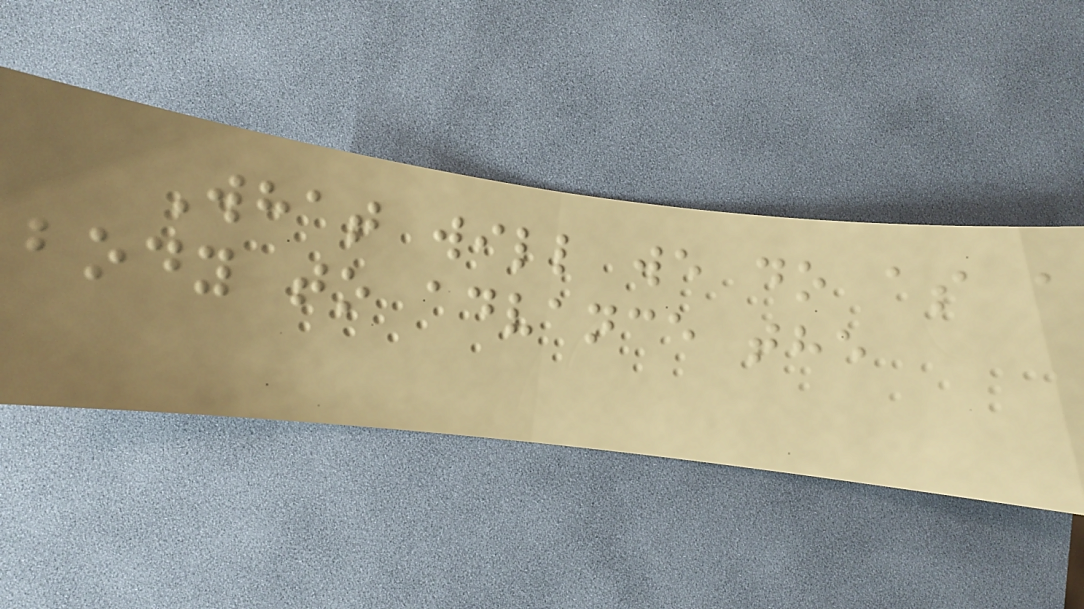What will we do as a
body to advance the
